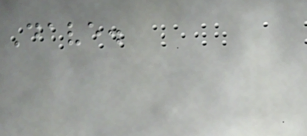Dave.
